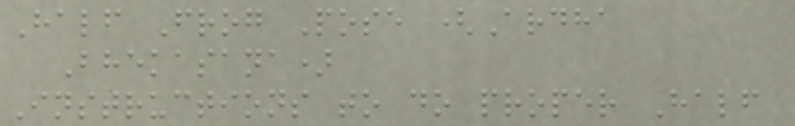Half Frog Pose (Ardha
Bhekasana)
Instructions to do proper Half
